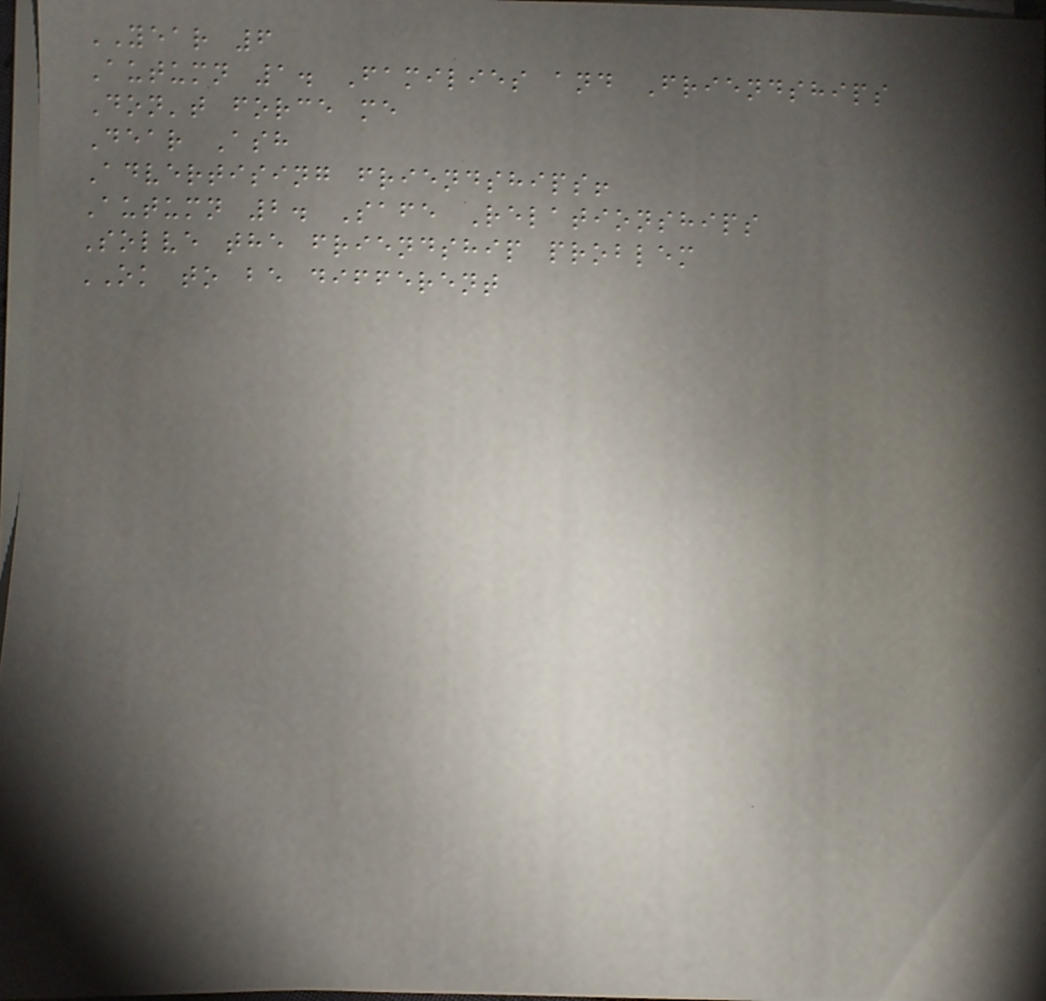YEAR 6
Autumn 1. Families and Friendships
Don't force me
Dear Ash
Advertising friendships!
Autumn 2. Safe Relationships
Solve the friendship problem
OK to be different
